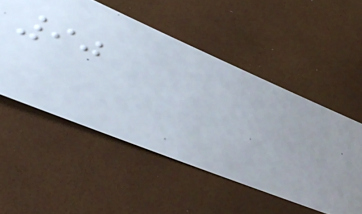90
